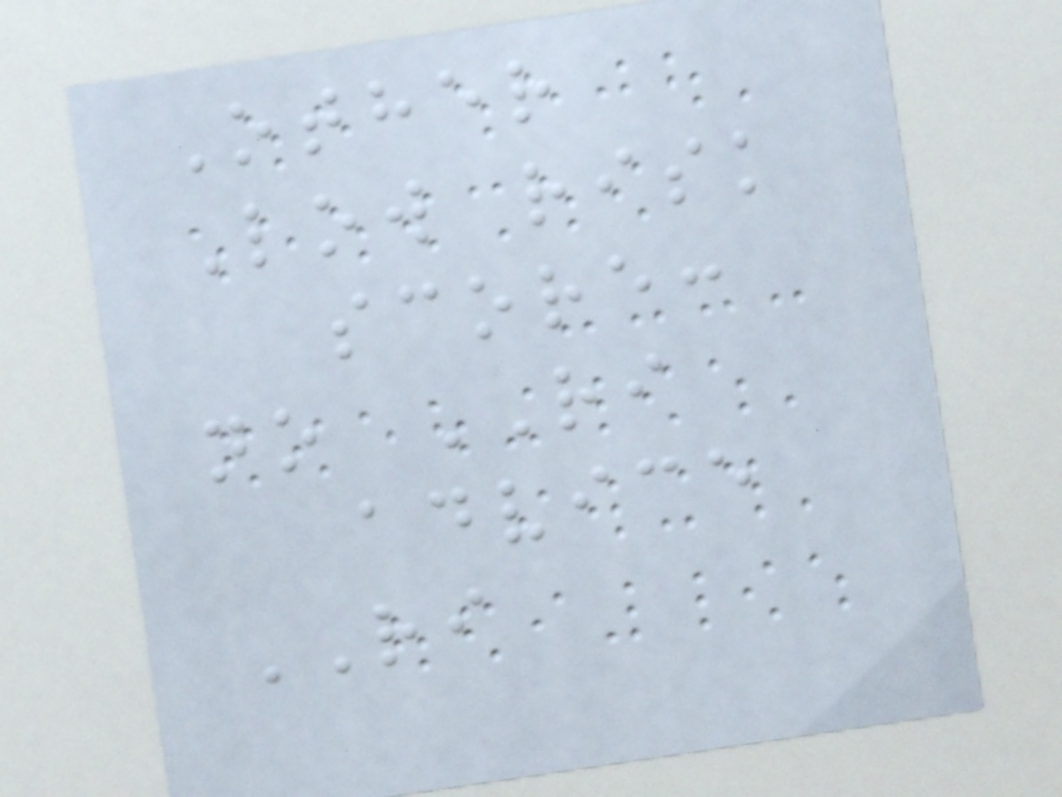Other
Low risk
score:
no RI
advice
RI
